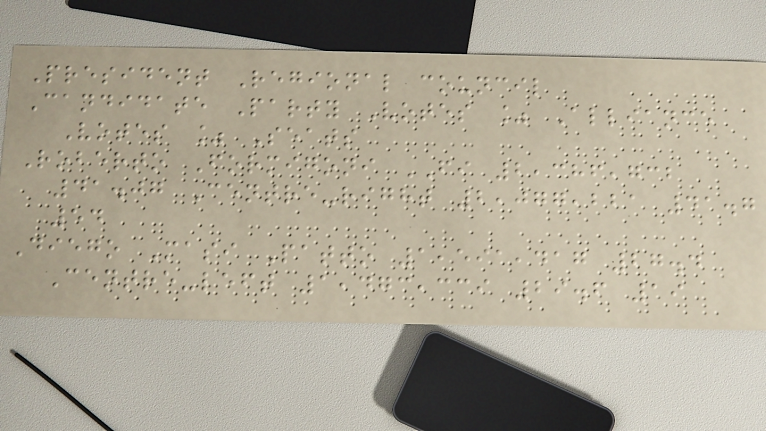President Regional council
Candidate Party Votes % Alliance
Votes % Seats
Roberto Formigoni FI 2,386,732
41.07 Centre-right 2,077,221 41.7
54
Diego Masi Patto 1,591,417 27.4
Centre-left 1,473,339 29.6 19
